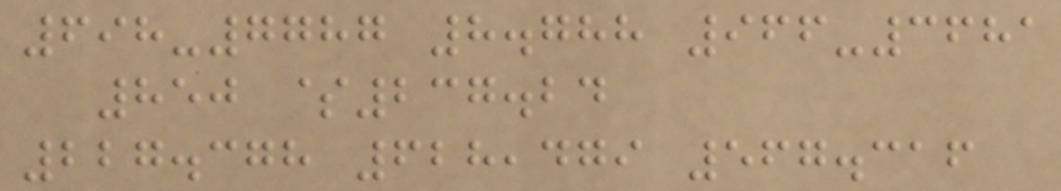698-7787 8.788 966-3681
850 $237.24
227.378 628,479 567.316
